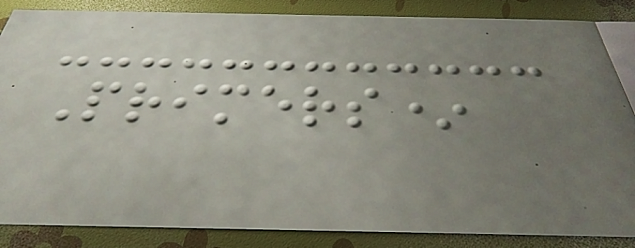Primers*
